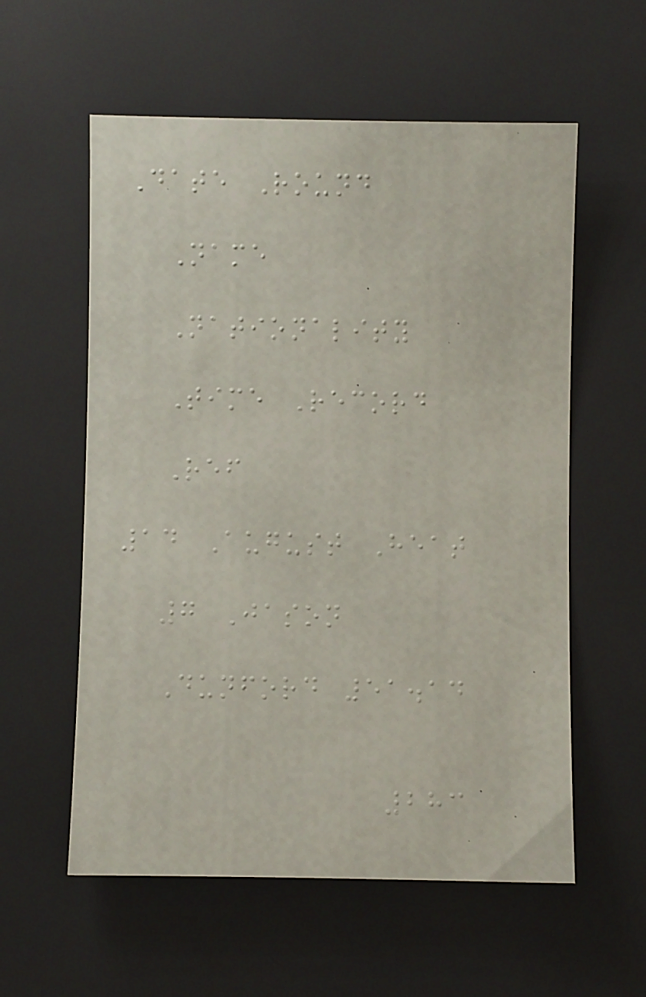Date Round
Name
Nationality
Time Record
Ref
14 August Heat
7 Jason
Dunford 51.14
283
